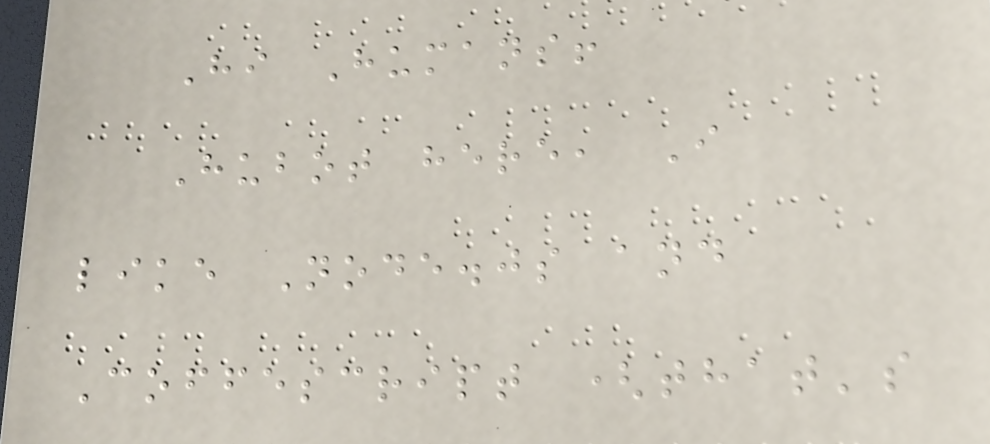Hi Humans!
Hubot here, I
like Node.js and
Coffescript (that's
